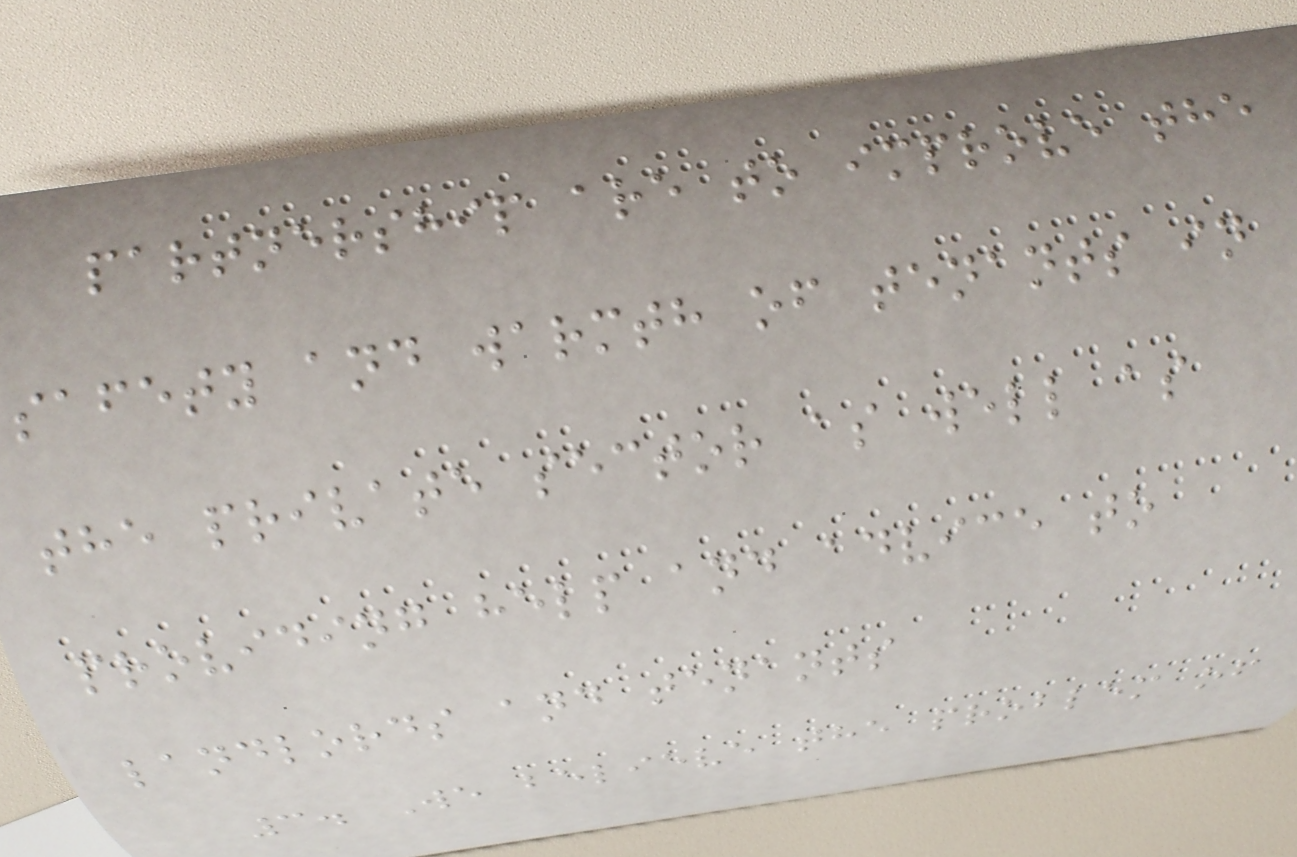partnership are to improve the
safety and warmth of tenants in
the private sector as well as
providing help and advice to
landlords and tenants
3. We believe the problem of
